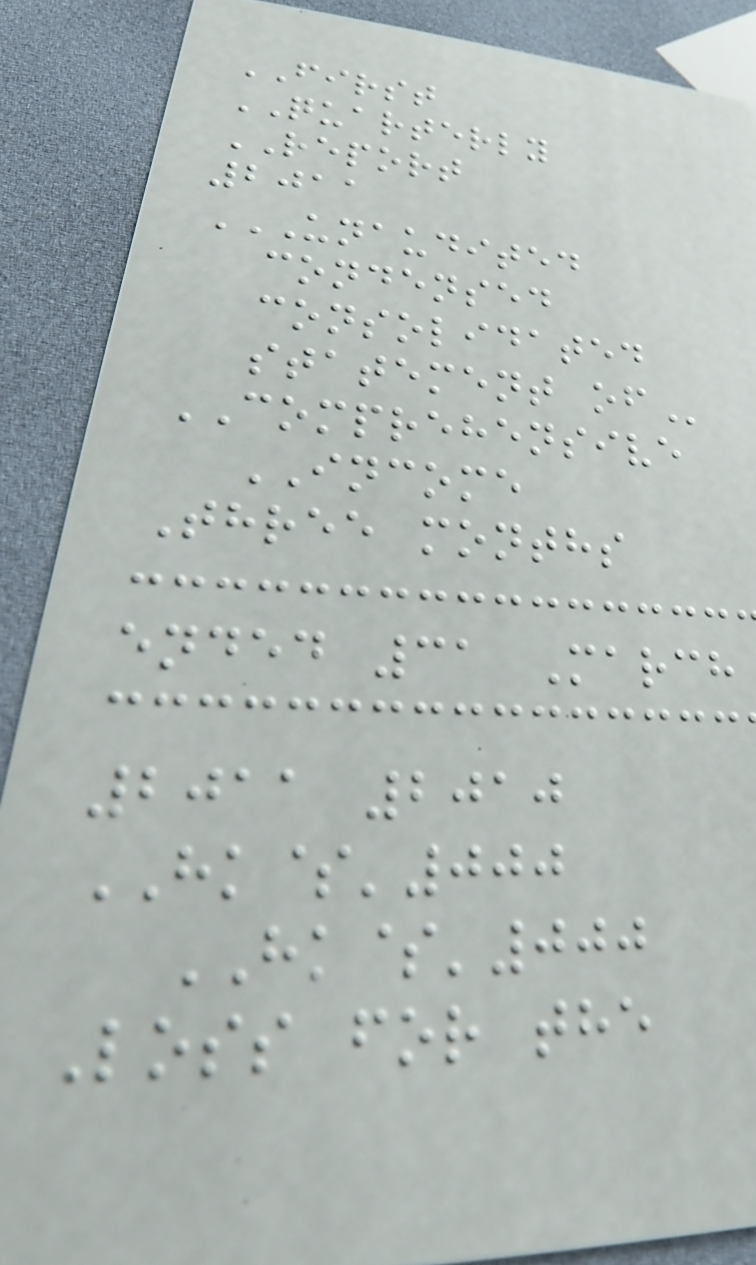FIRST
QUARTERLY
REPORT
2011
UNAUDITED
CONDENSED
CONSOLIDATED
STATEMENT OF
COMPREHENSIVE
INCOME
Three months
ended 31 March
2011 2010
HK$'000
HK$'000
Loss for the
